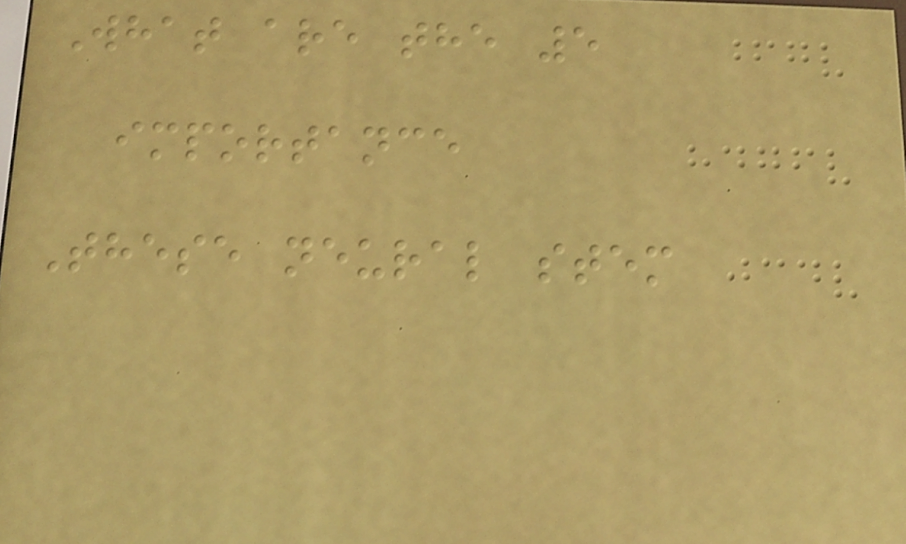What are the 5
importance
These neural stem
